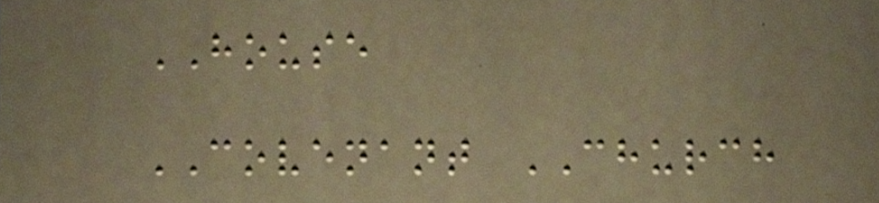HOUSE
COVENANT CHURCH
